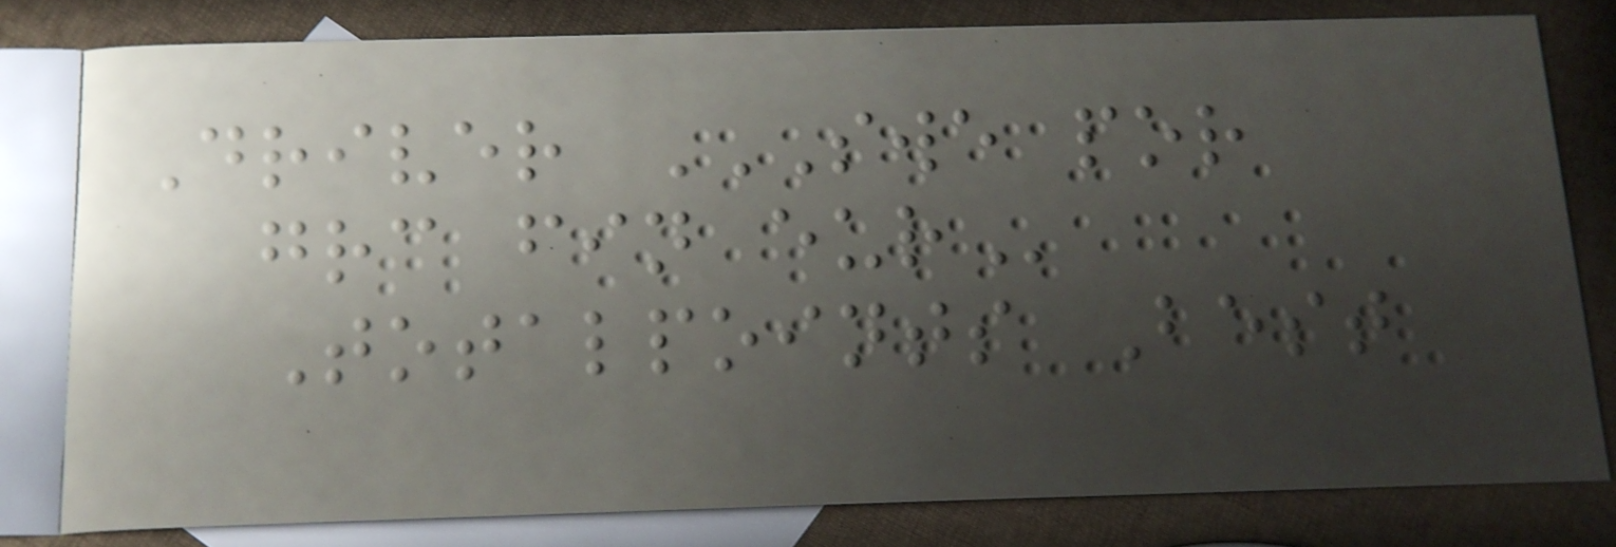Driver SWE POR
GRC FIN EUR
Totalpoints Best
